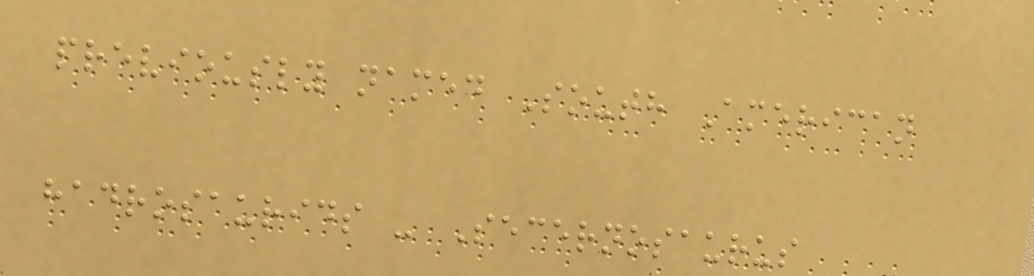previously named South American
hadrosaurids - Secernosaurus
